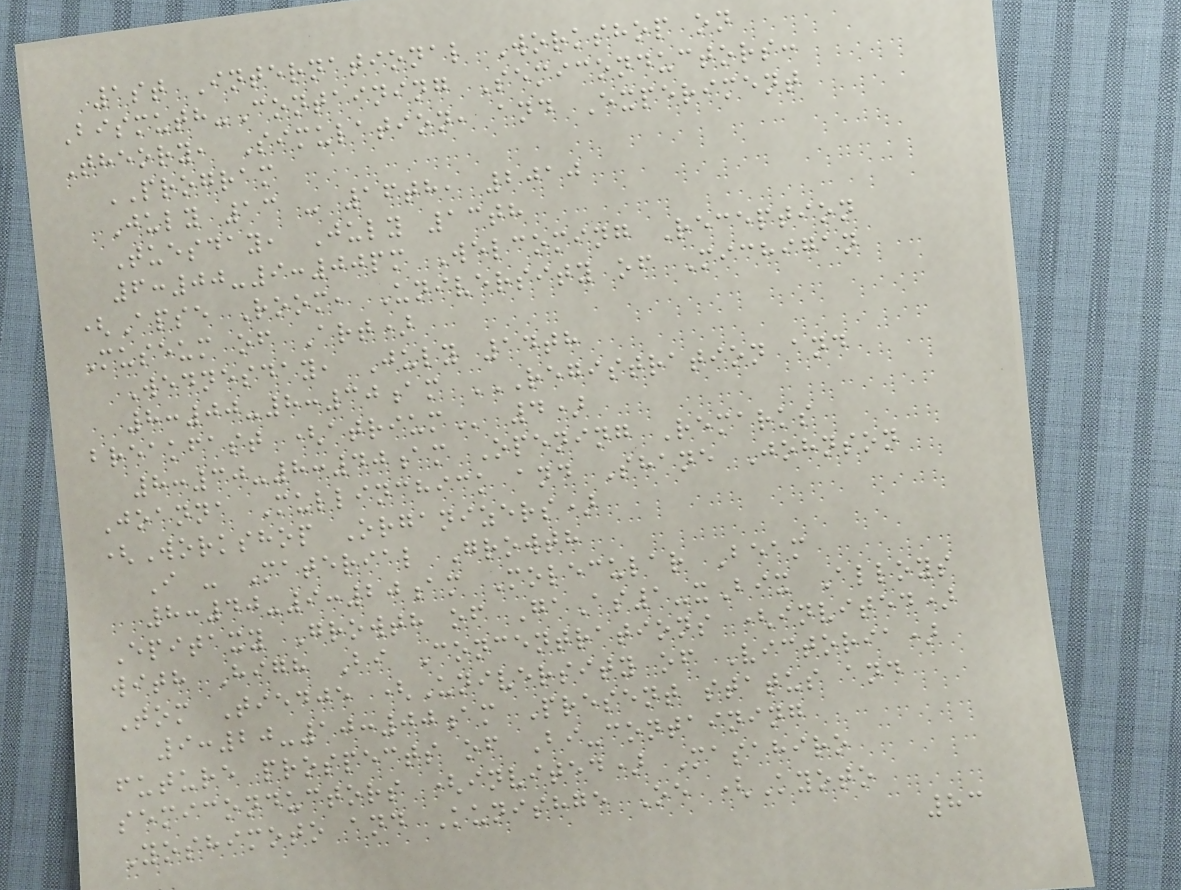1st International Workshop on
Bismuth-Containing Semiconductors:
Theory, Simulation, and Experiment
PROGRAM
July 13 - 16th, 2010
Tuesday, July 13th
6:00-9:00pm Welcoming Reception
(Apse Room, University of Michigan
Museum of Art)
Wednesday, July 14th
8:00-8:30am REGISTRATION AND
BREAKFAST (ATRIUM 4)
8:30-8:40am Opening Remarks
Joanna Mullinchick and Shane Johnson
(Workshop Organizers)
I - Material Growth
8:40-9:20am Molecular Beam
Epitaxy Growth of GaAs1-xBix Alloys
with High Bi Concentrations (invited)
Tom Tiedje (University of Victoria)
9:20-10:00am Present status and
future prospects of Bi-containing
semiconductors (invited) Masahiro
Yoshimoto and Kunishge Oe (Kyoto
83
